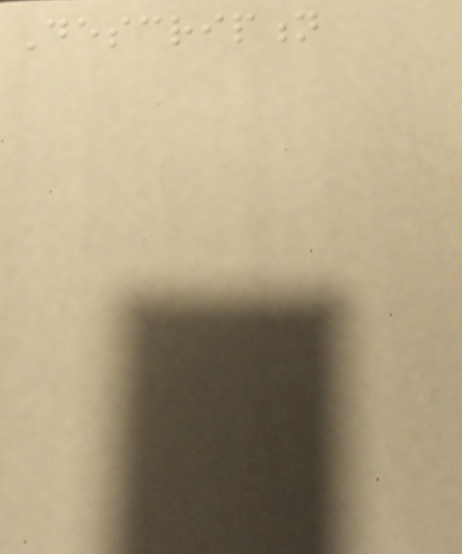Description
